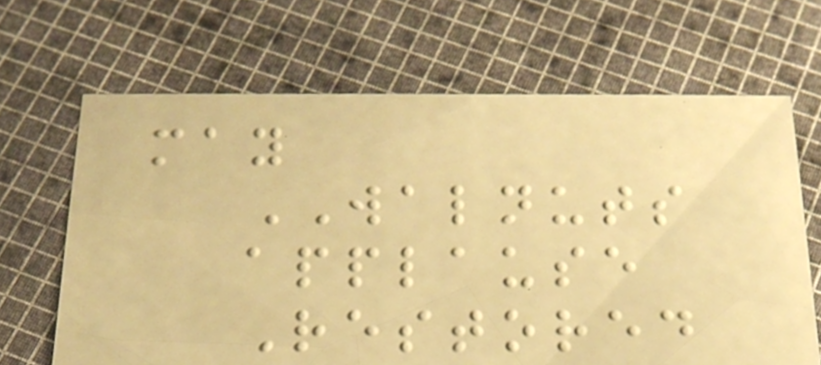may
WALNUTS
applause
Restored
